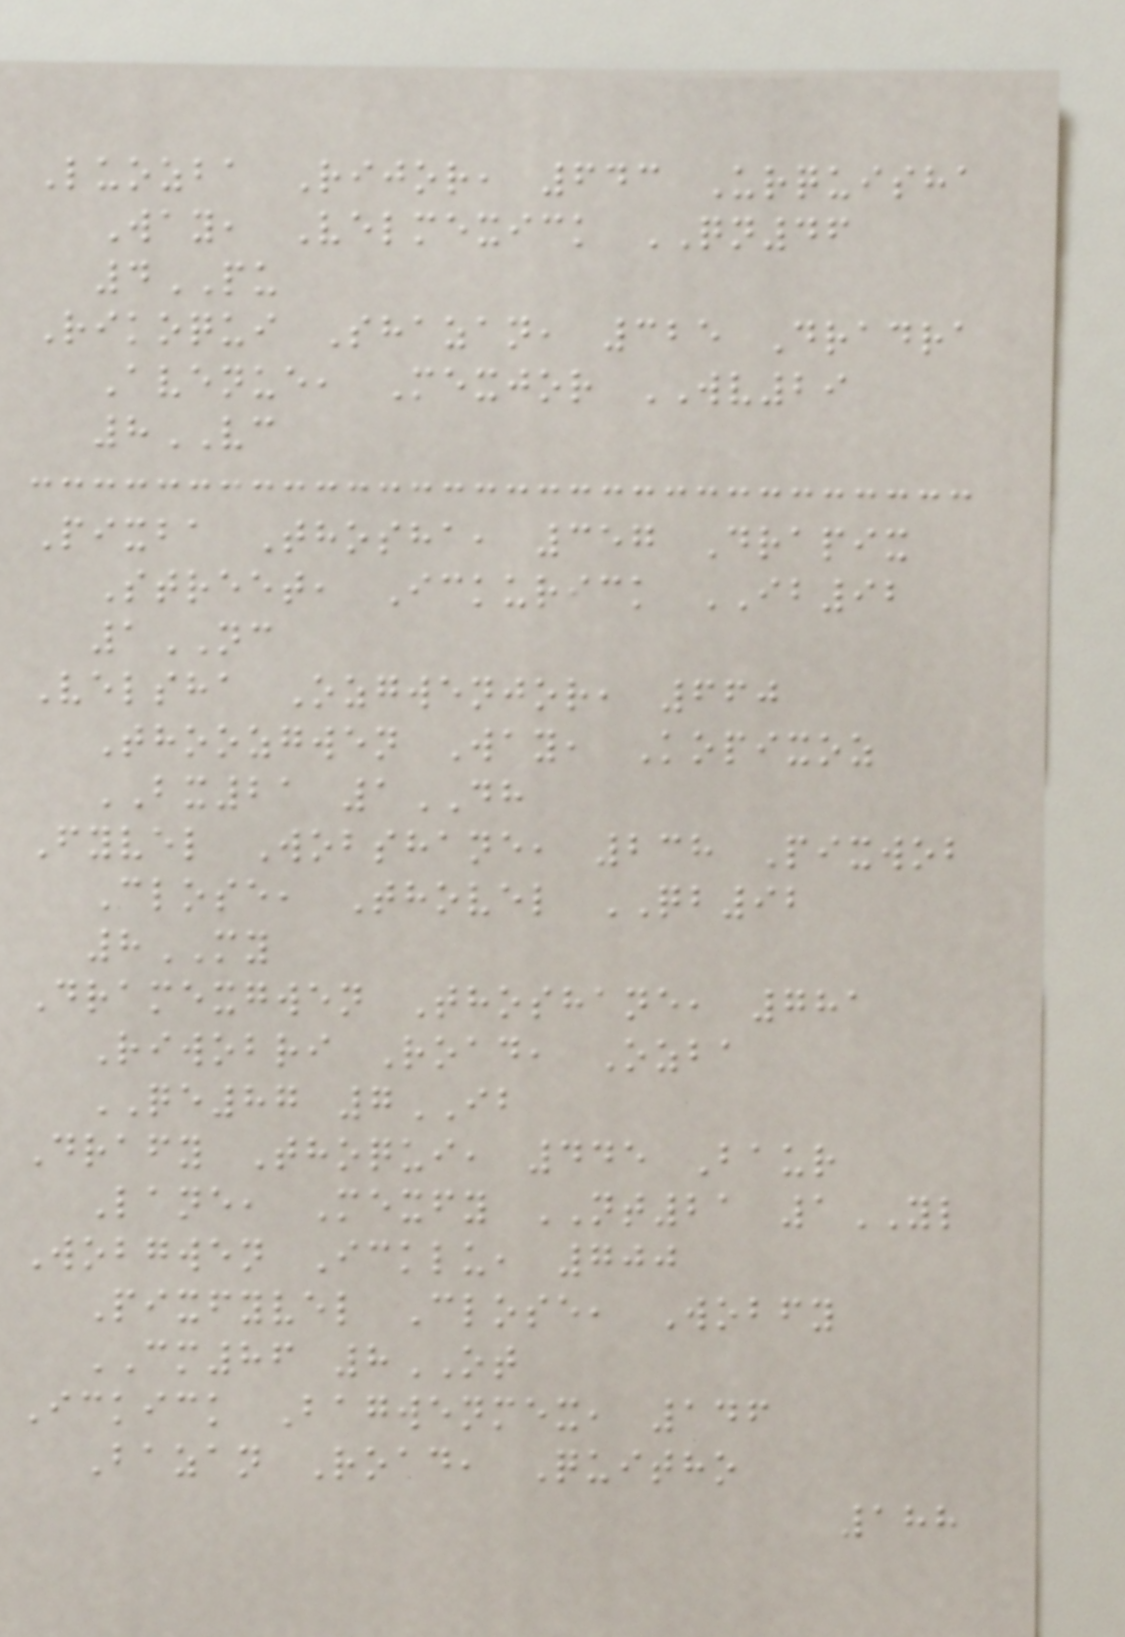Luozba Rijor, 643 Urquisha
Way, Velmexick QN46
4PU
Rikoqui Shazan, 325 Dradra
Avenue, Mexjor WV29
8VC
Pixba Thosha, 357 Drapix
Street, Ickurick IB92
1NC
Velsha Ozgwenjor, 660
Thoozgwen Way, Kopixoz
BX21 1DH
Fyvel Wobshane, 238 Pixwob
Close, Thovel QB92
8MY
Dramexgwen Thoshane, 781
Riwobri Road, Ozba
QE87 7IB
Drafy Thoqui, 445 Baur
Lane, Mexfy NT21 1YL
Wobgwen Icklu, 700
Pixfyvel Close, Wobfy
CM86 8OT
Ickick Bagwenmex, 146
Bazan Road, Quitho
188
